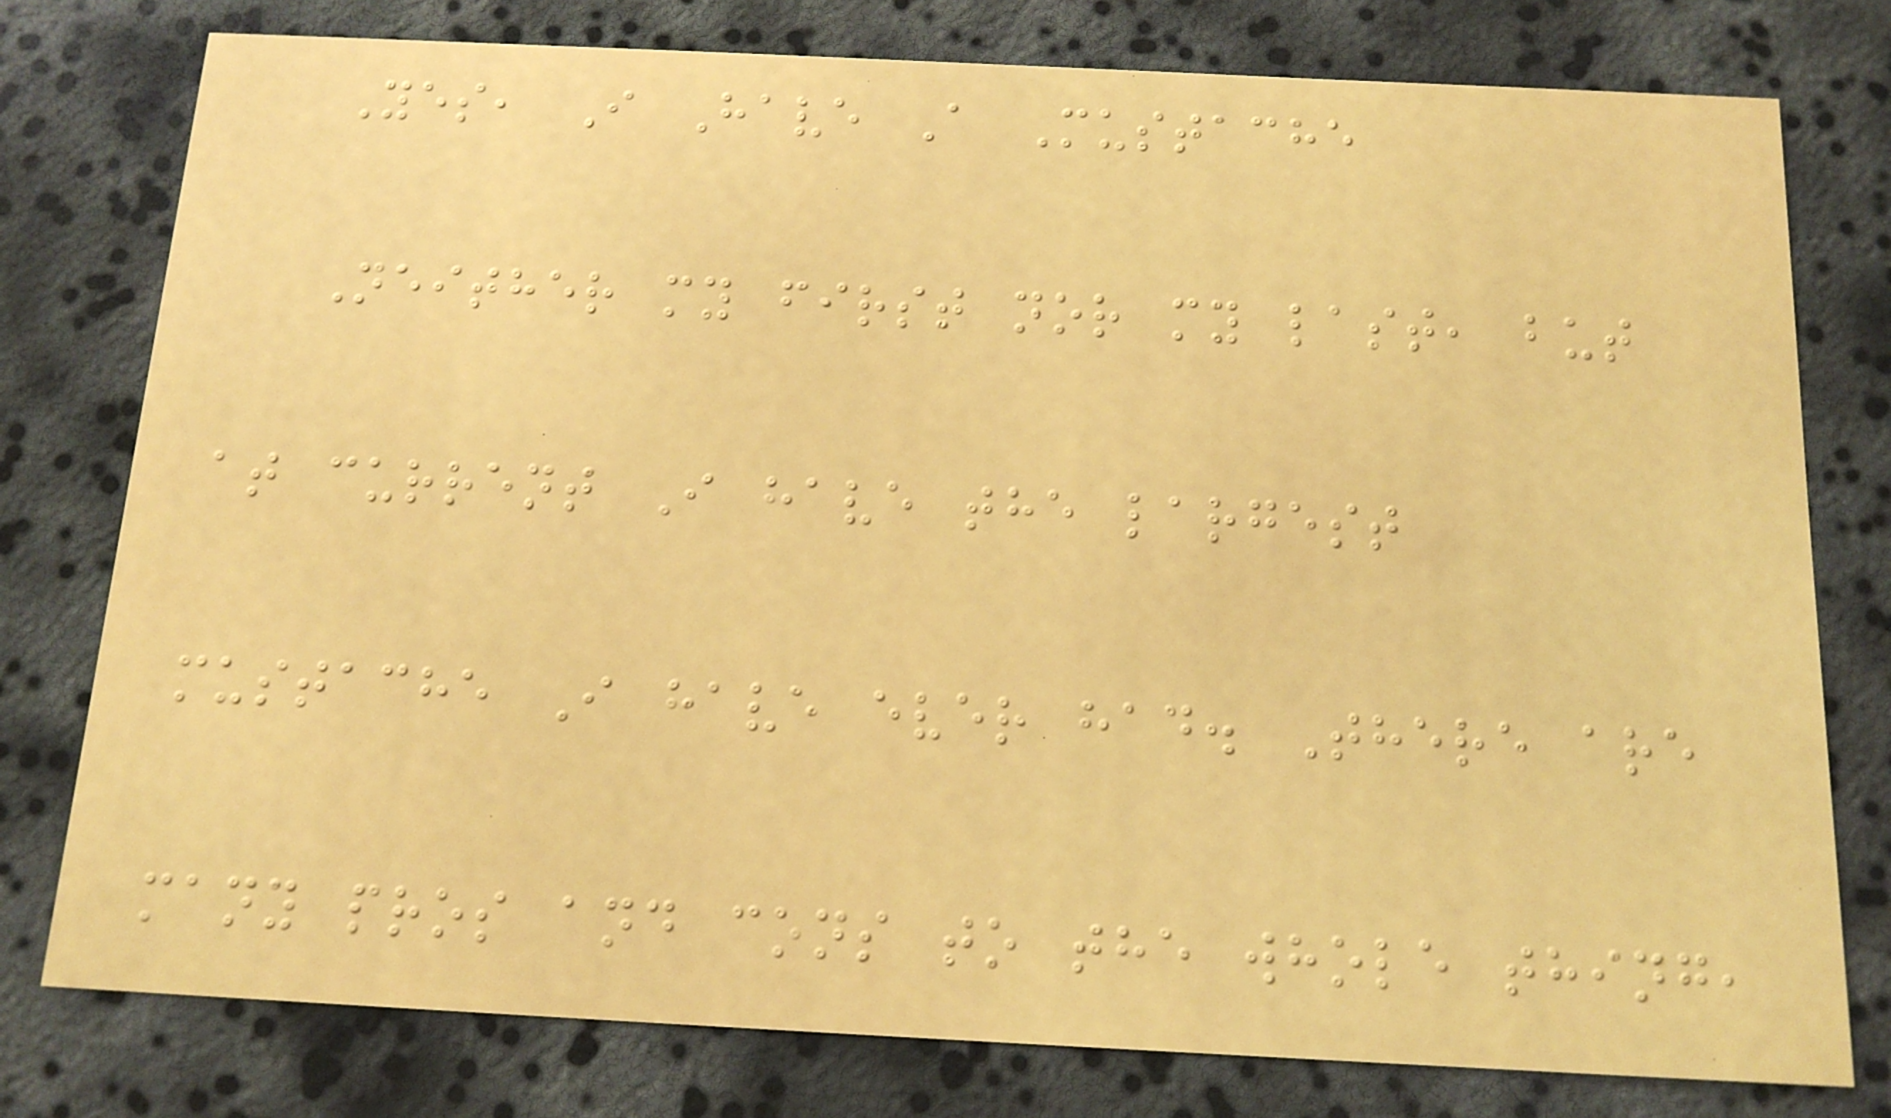Yes, I Have A Mustache
Neither my first nor my last, but
at current I have the largest
mustache I have ever had. There are
many pros and cons to the whole thing,
